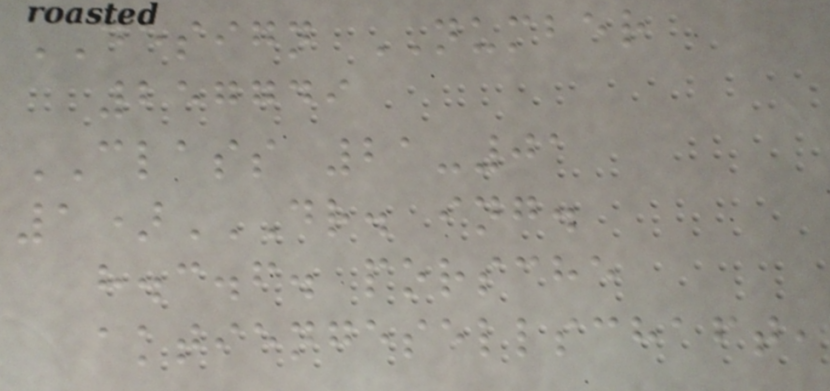DESIGN NUMBER
257749
CLASS 21-01
1)DR. ING.
H.C.F. PORSCHE
AKTIENGESELLSCHAFT,
